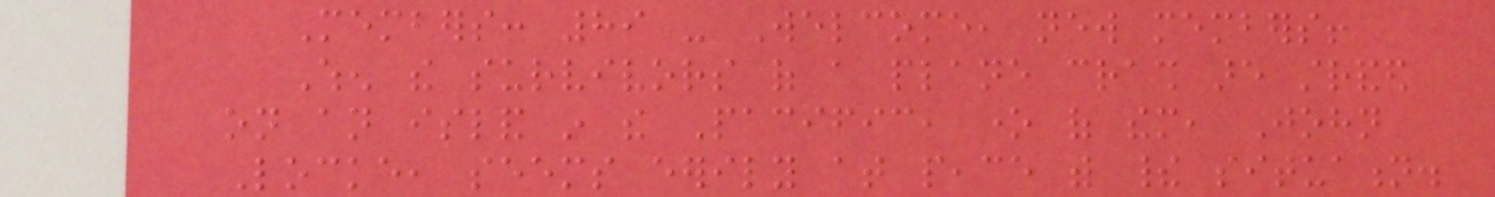Members: 89 - Welcome, new members!
When the survivors of a plane crash are stranded
on an island in the Pacific, one of them, John
Locke, seems eerily at peace with their situation.
